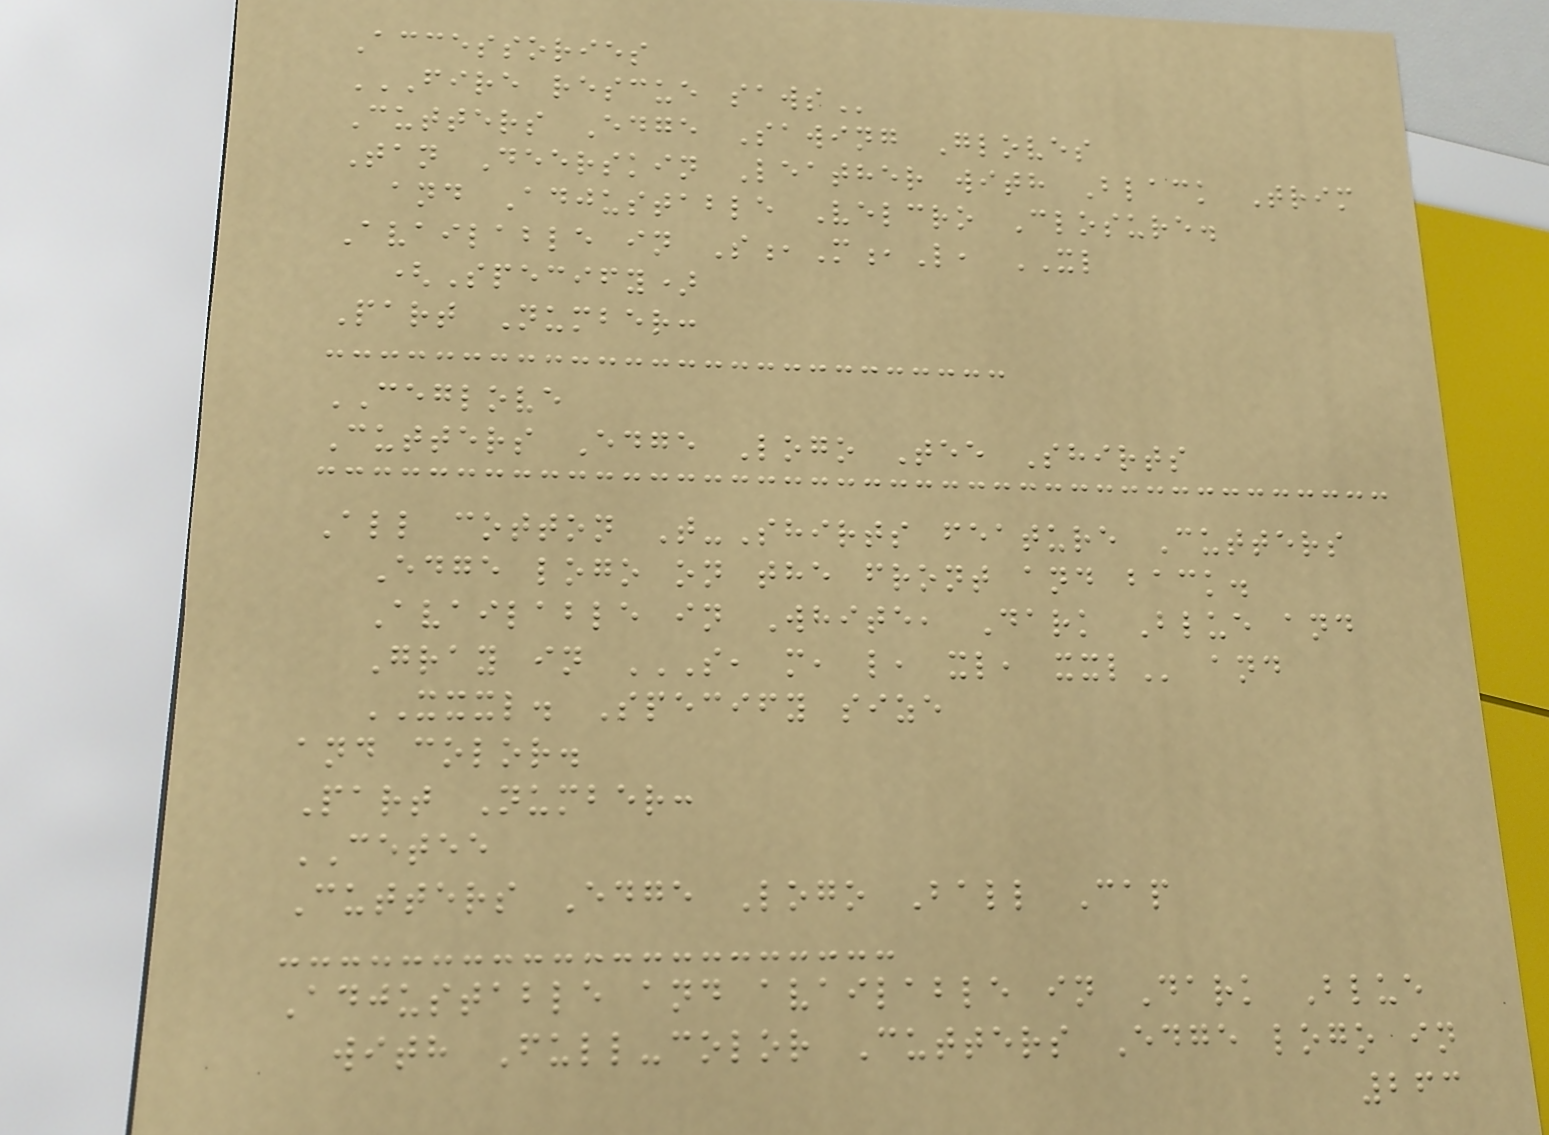Accessories
FIRE RESCUE SAWS
Cutters Edge Sawing Gloves
Tan Deerskin Leather with Black Trim
and Adjustable Velcro Closure.
Available in S,M,L, XL
(Specify)
Part Number:
CEGLOVE
Cutters Edge Logo Tee Shirts
All cotton T-Shirts feature Cutters
Edge logo on the front and back.
Available in White, Dark Blue and
Gray in S, M, L, XL, XXL and
XXXL. Specify size
and color.
Part Number:
CETEE
Cutters Edge Logo Ball Cap
Adjustable and available in Dark Blue
with Full-color Cutters Edge logo in
263
